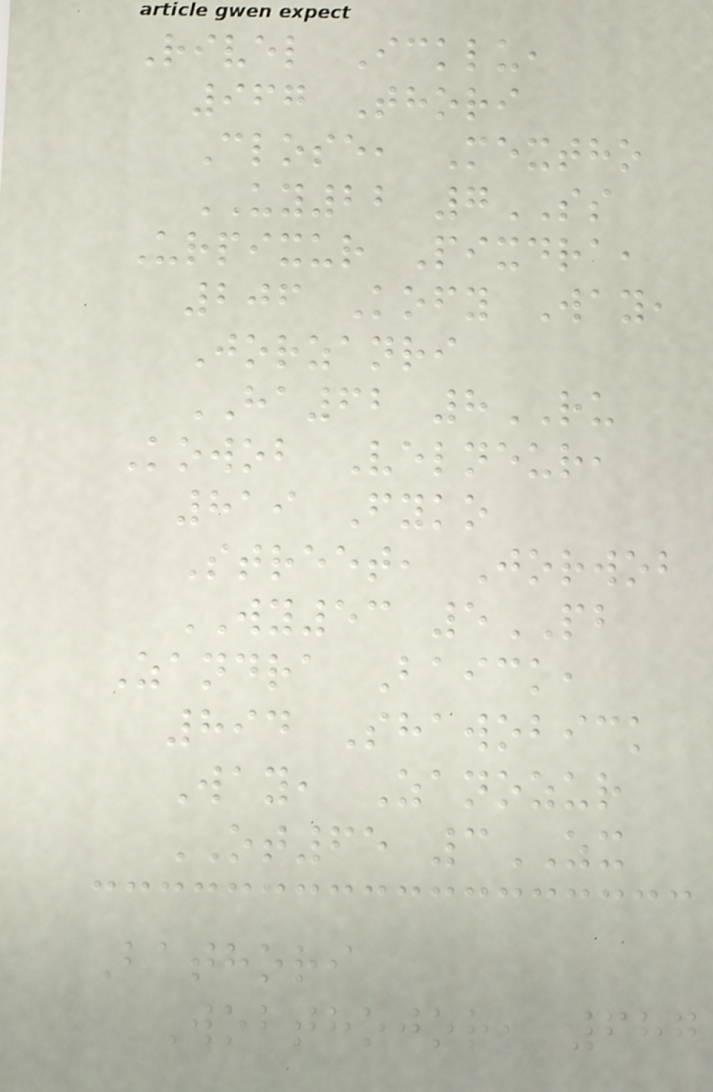Rivel Icklu,
967 Thori
Close, Mextho
UY22 7SS
Urpixur Pixdra,
206 Kofy Way,
Jorzanri
HA62 8RU
Kowob Velneur,
819 Fyko
Street, Jorwob
WY53 5PB
Zandra Baick,
894 Shawobick
Way, Zanozur
OT65 3ZX
Bathori
Wobthojor, 687
